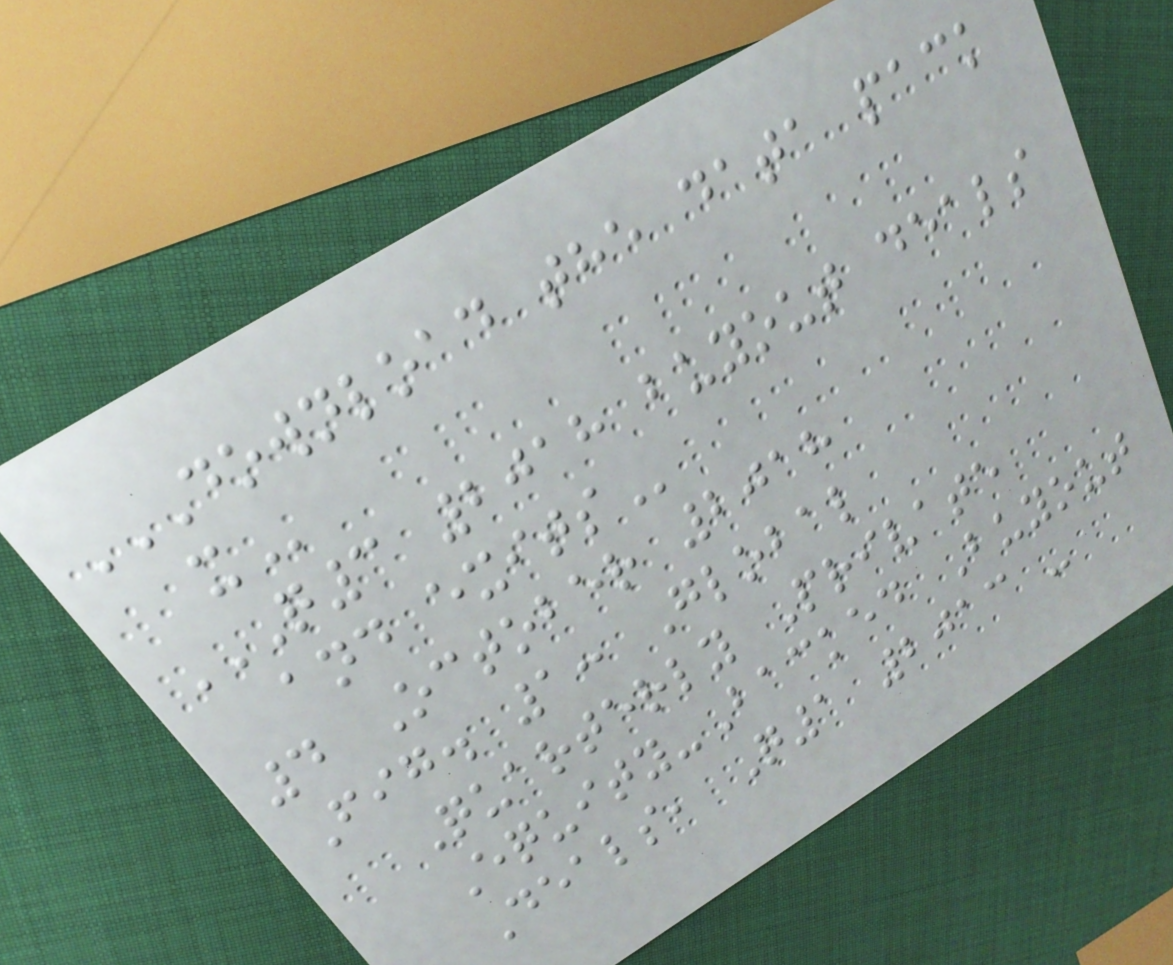DOWNLOAD THE DATA PACK
X
Q3 2018 BUYOUT DEALS
AND EXITS
4 October 2018
Fig. 1: Global
Quarterly Private
Equity-Backed Buyout
Deals, Q1 2013 -
